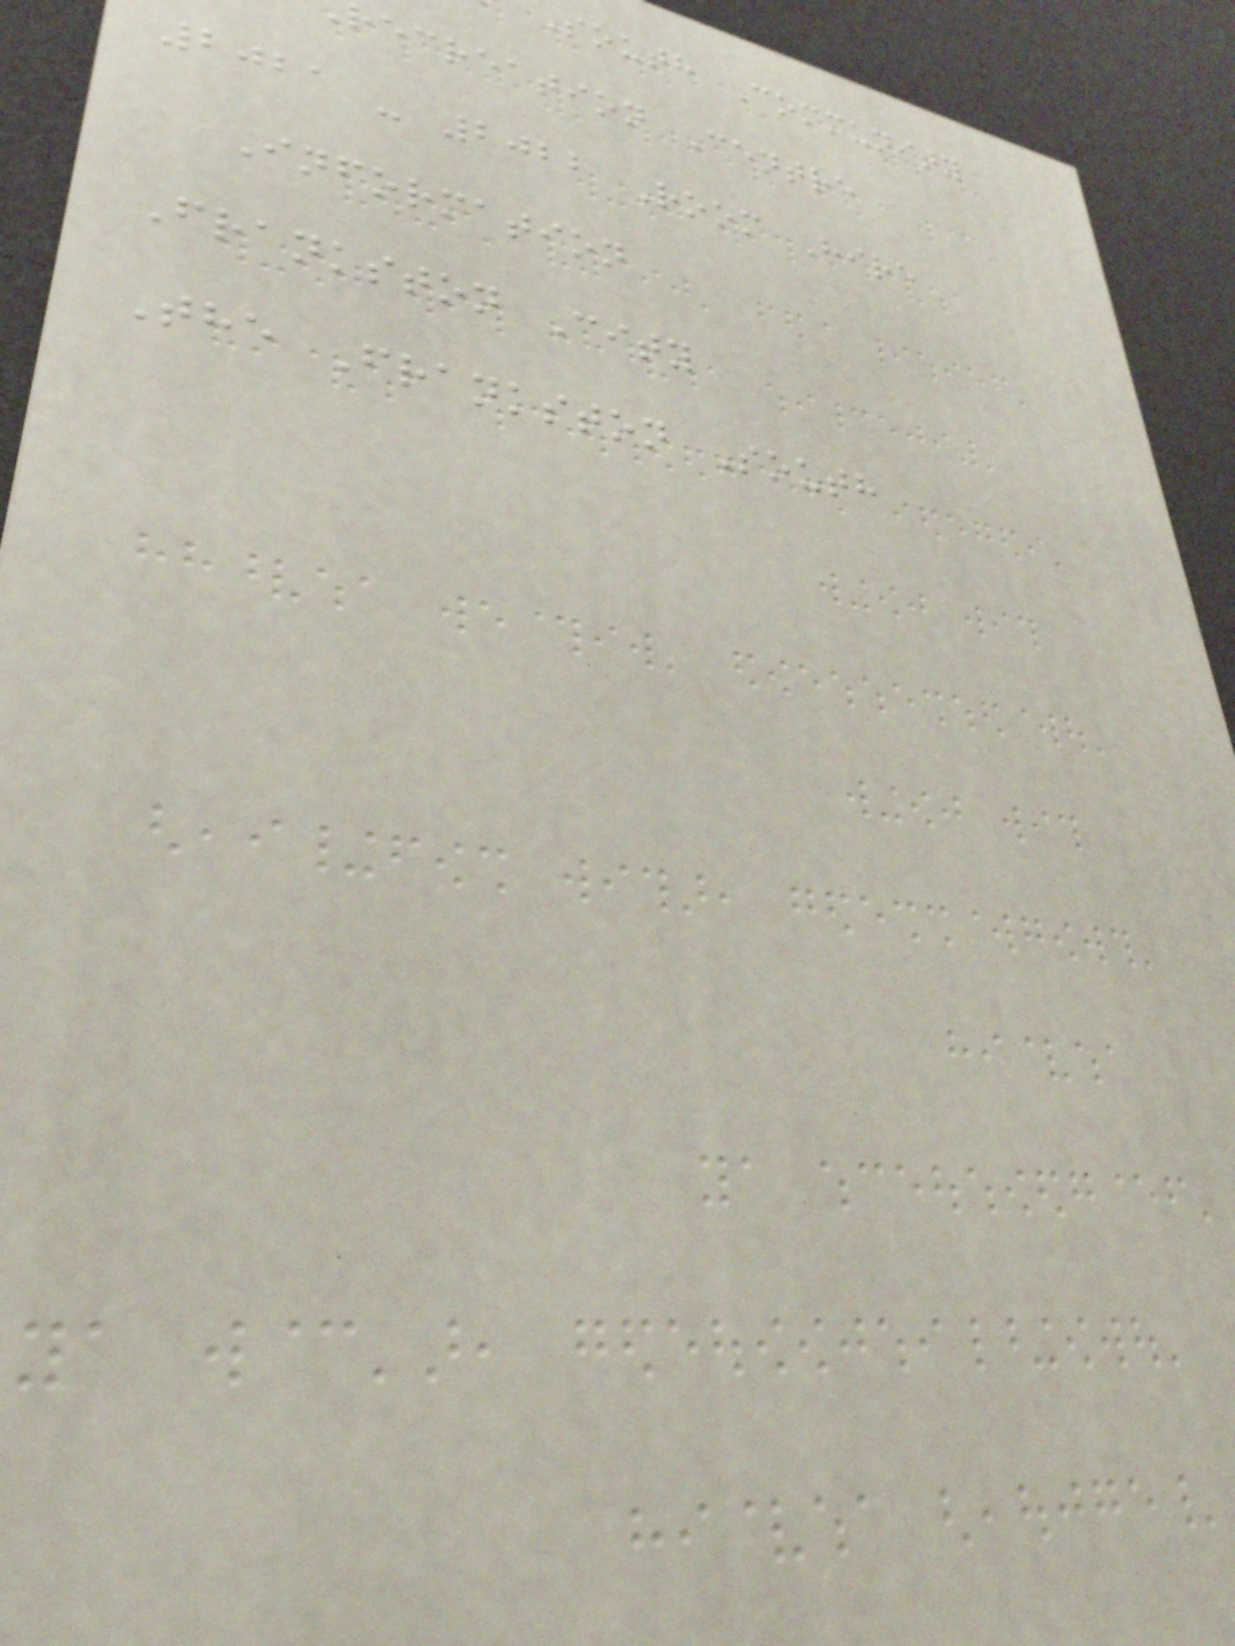South Community
recreation Centre
2021 - 2022 Room Hire
Information
Frankston City
The Frankston South
